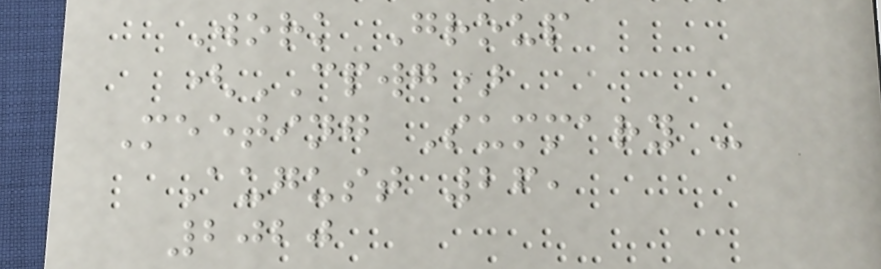Work Group
(CPWG)
Meeting Summary -
August 26,
2020
